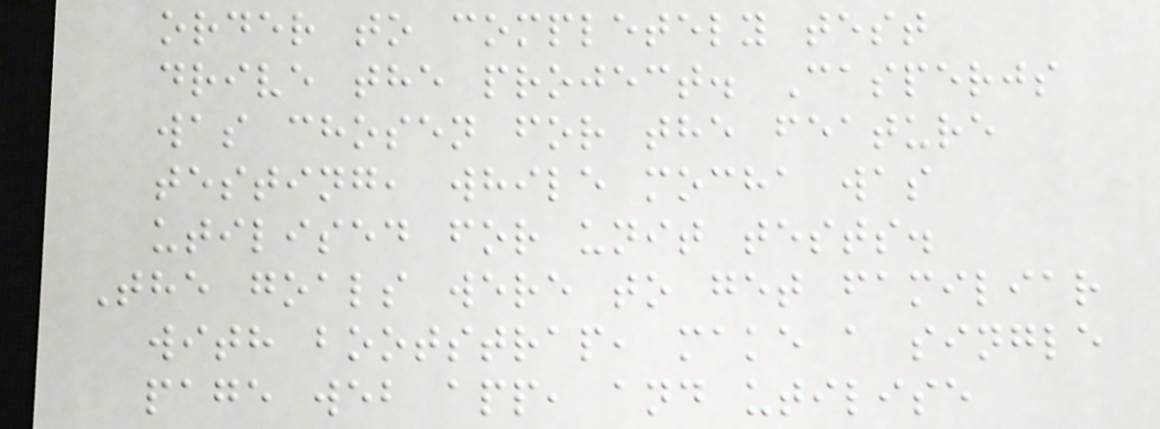order to completely test
drive the project. Casperjs
was chosen for the feature
testing, while mocha was
utilised for unit tests.
The goals were to get familiar
with bootstrap, make a single
page web app, and utilise
